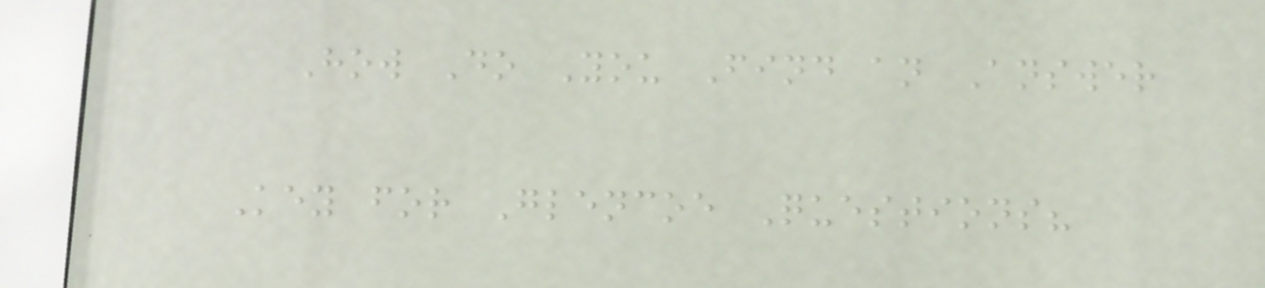How Do You Find an Answer
Key for Glencoe Questions?
